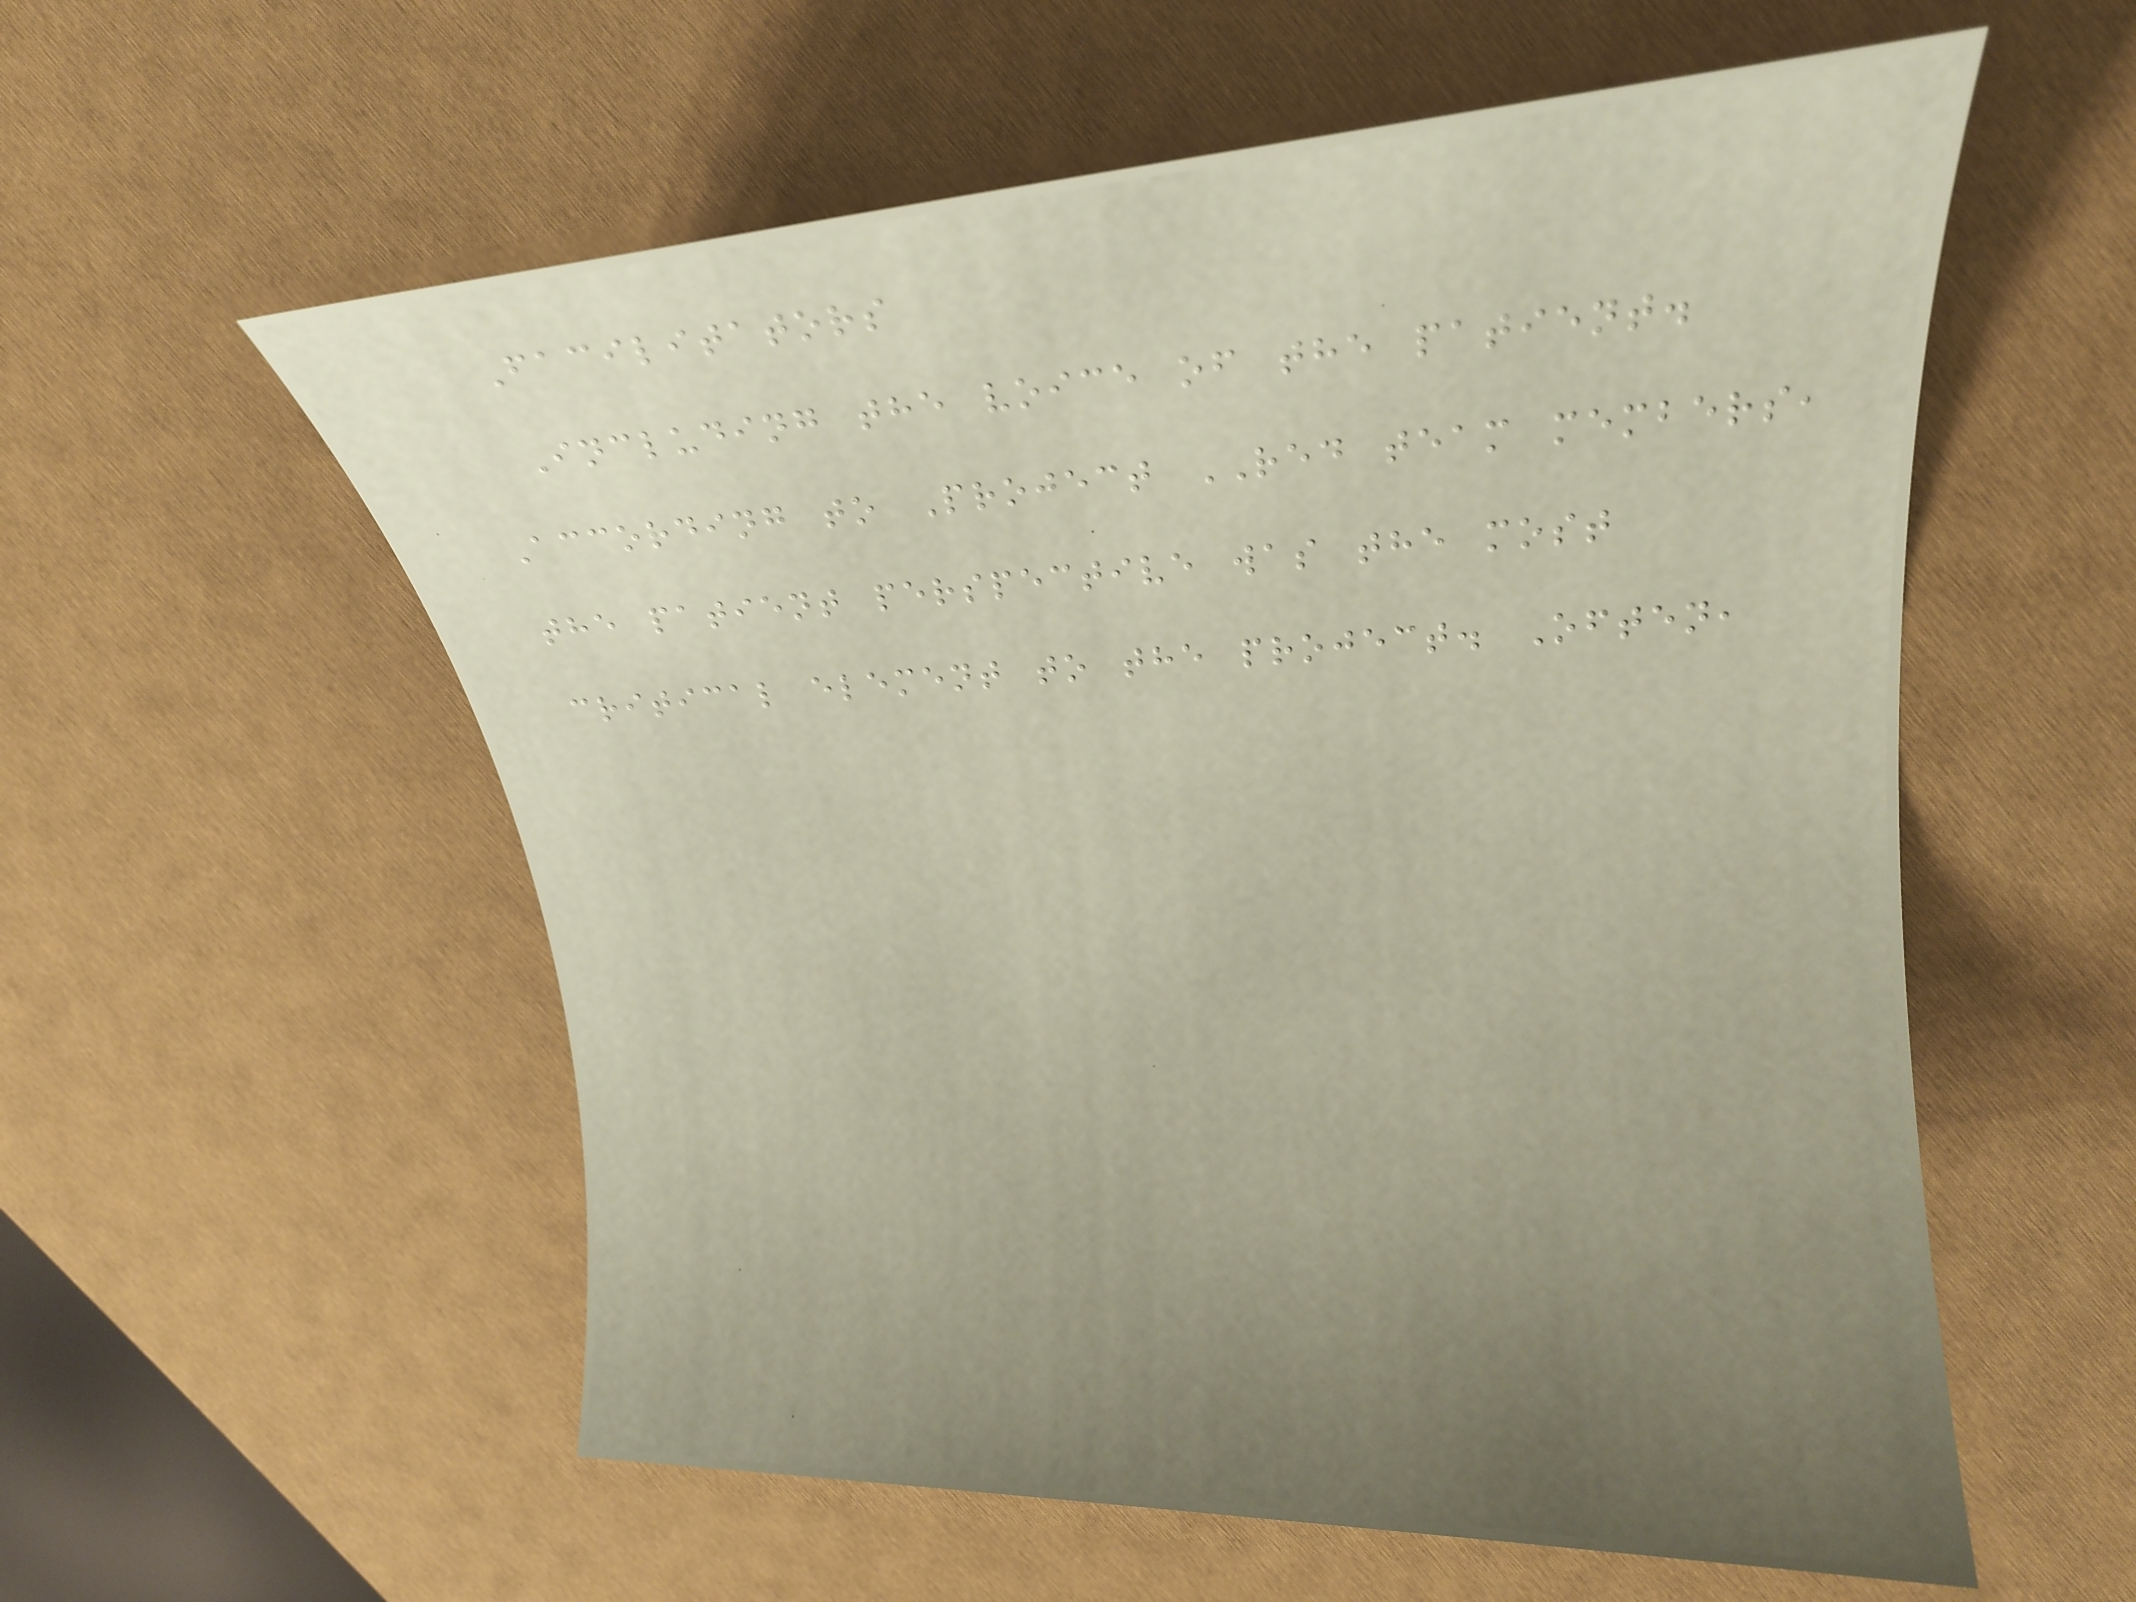Facilitators
Including the voice of the patient.
According to Project RED team members,
the patient perspective was the most
critical element to the project. Often,
